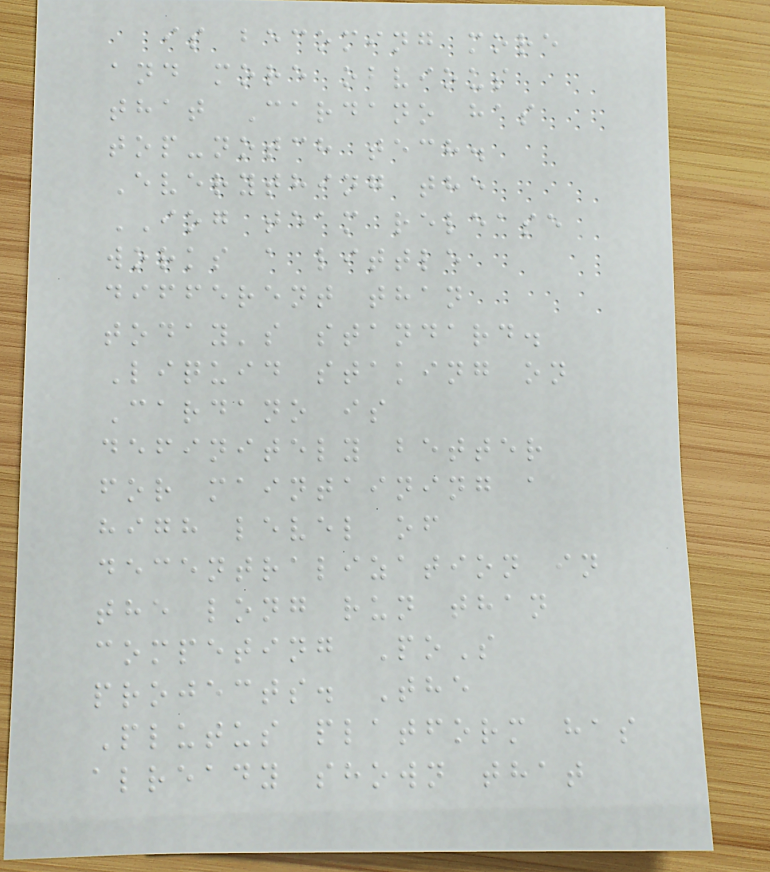is becoming more
and more obvious
that Cardano has
top-notch tech.
Everything the
IOG team release
works a little
different than
today's standard.
Liquid staking on
Cardano is
definitely better
for maintaining a
high level of
decentralization in
the long run than
competing PoS
projects. The
Plutus platform has
already shown that
